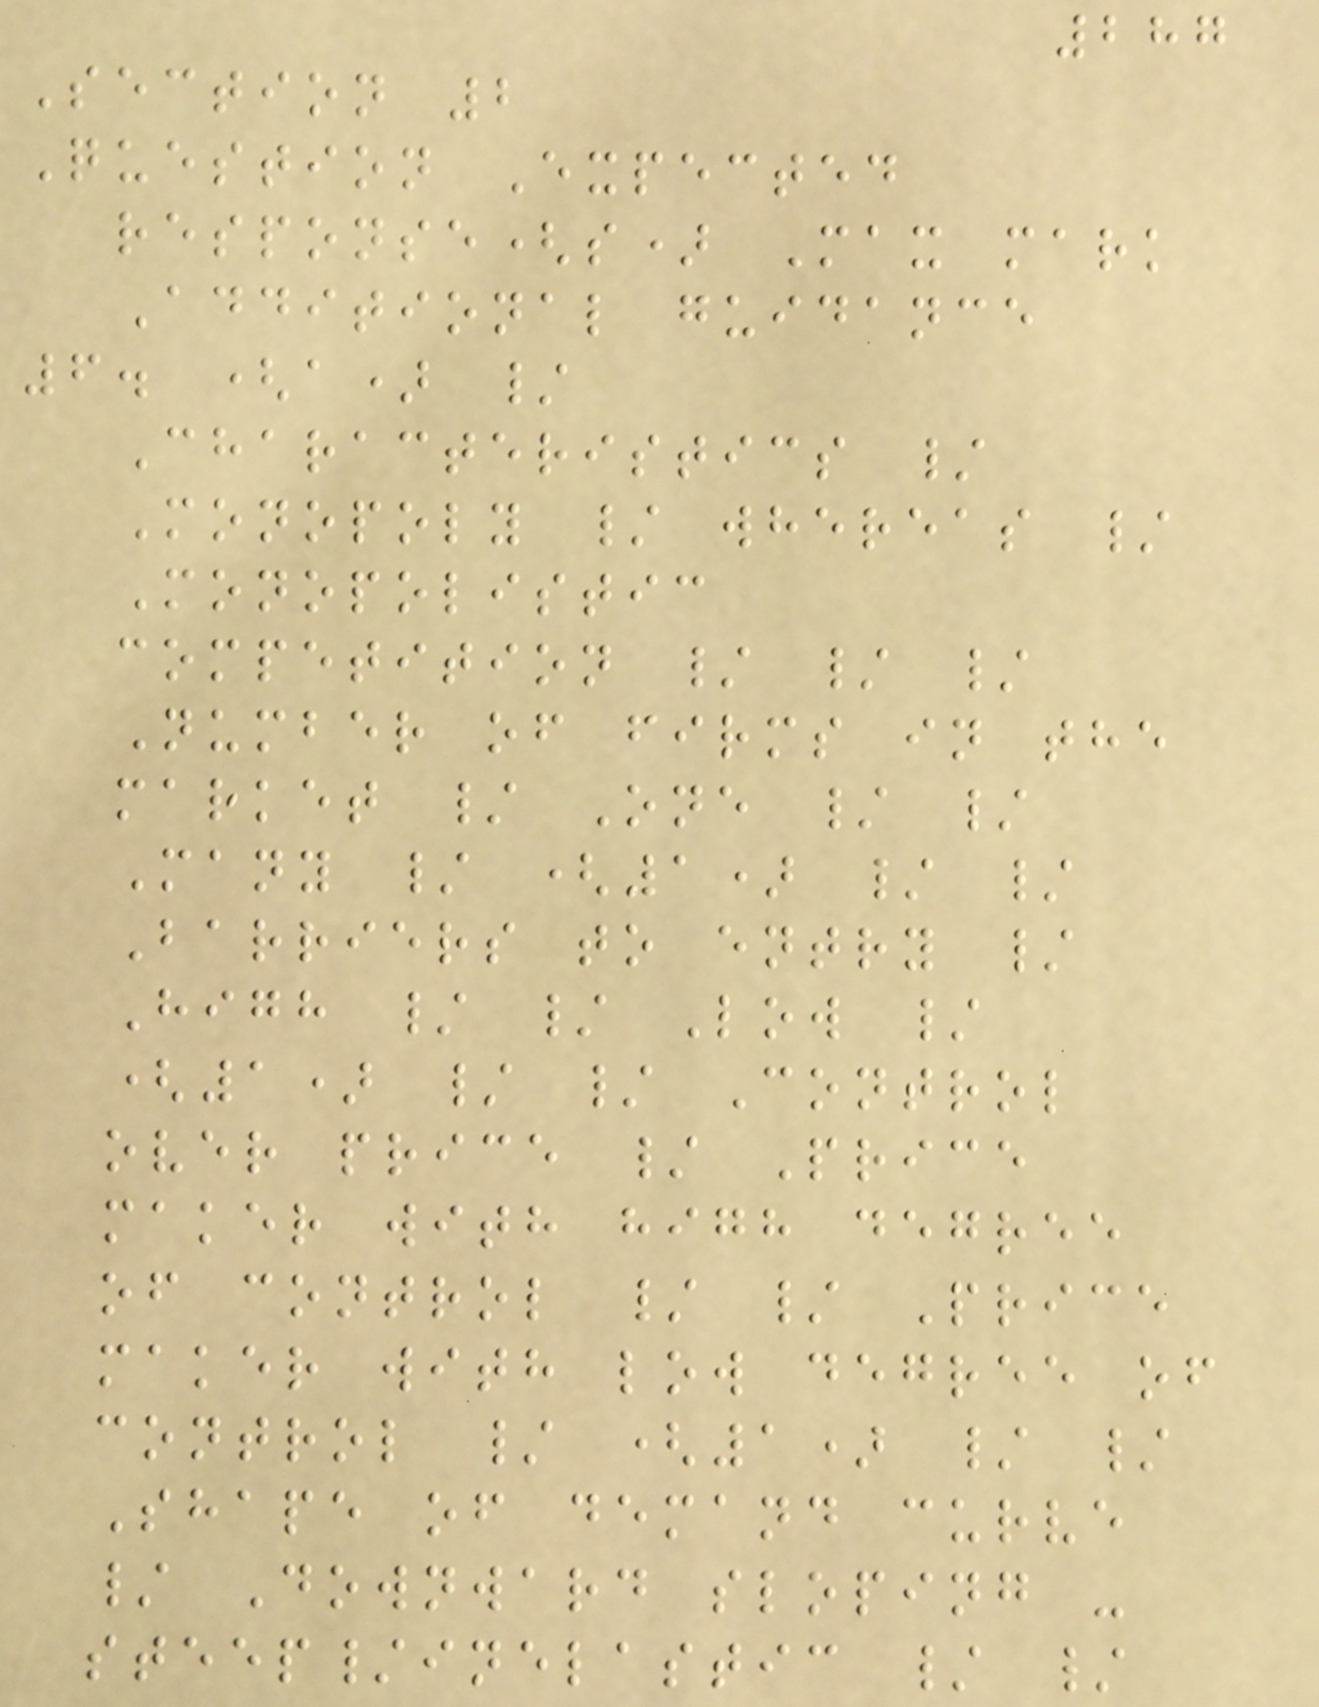287
Section 2
Question Expected
response(s) Max mark
Additional guidance
6. (a) /
Characteristics /
Monopoly / whereas /
Monopolistic
competition / / /
Number of firms in the
market / One / /
Many / (1) / /
Barriers to entry /
High / / Low /
(1) / / Control
over price / Price
maker with high degree
of control / / Price
maker with low degree of
control / (1) / /
Shape of demand curve
/ Downward sloping -
steep/inelastic / /
